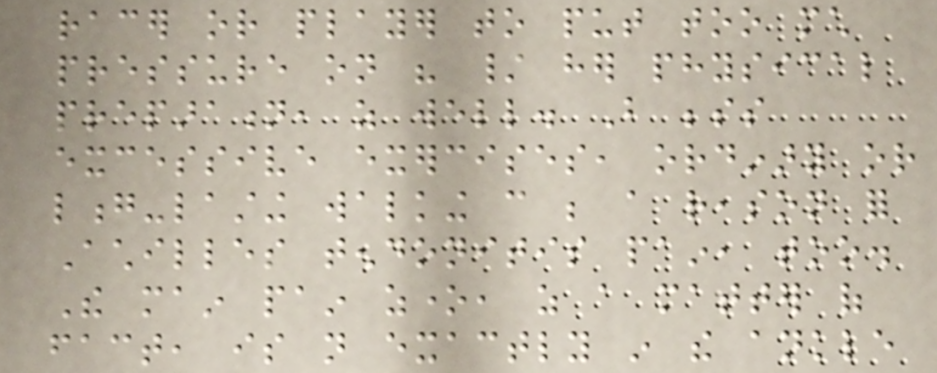racer or player to put too much
pressure on his / her physical
preparation, as well. But besides
excessive exercises, ordinary or
long-lasting walking can be a reason for
Achilles tendonitis pain, too.
The main pain zone, as a matter of
fact, is not exactly in the ankle
